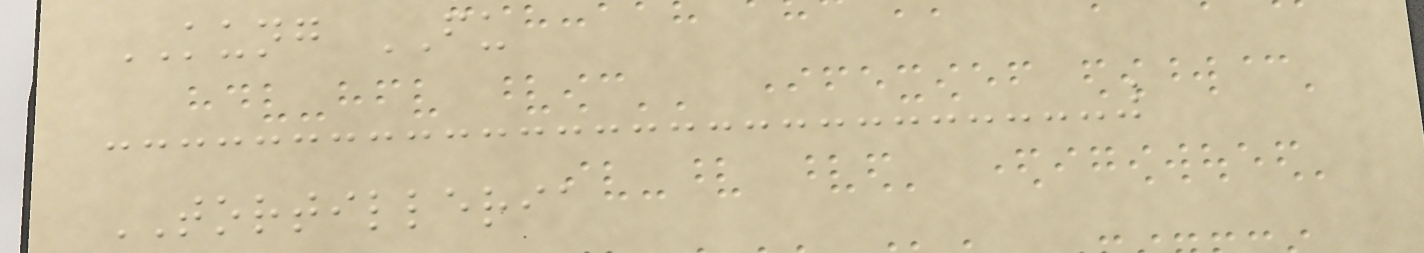KUNG FU
TORTILLERIA
